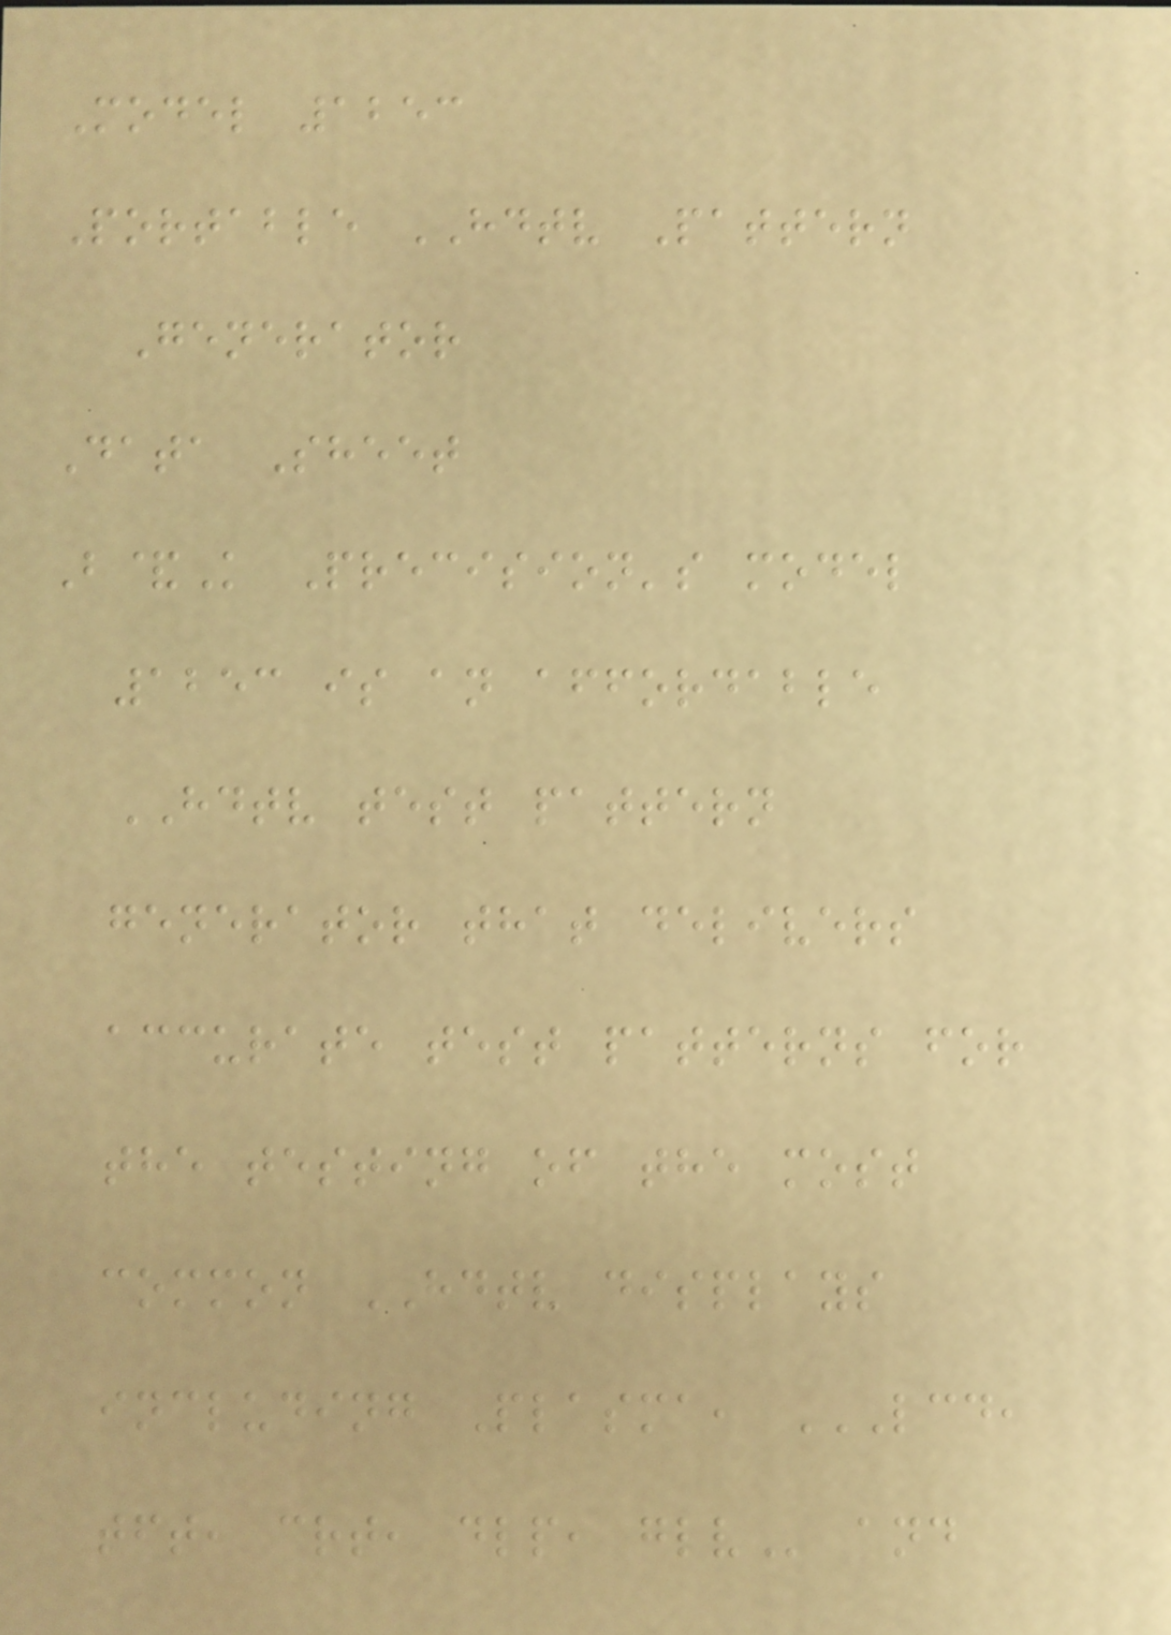Model 1253
Portable HDTV Pattern
Generator
Data Sheet
B&K Precision's model
1253 is an affordable
HDTV test pattern
generator that delivers
accurate test patterns for
the testing of the most
common HDTV displays
including Plasma, LCD,
TFT, CRT, DLP, GLV and
